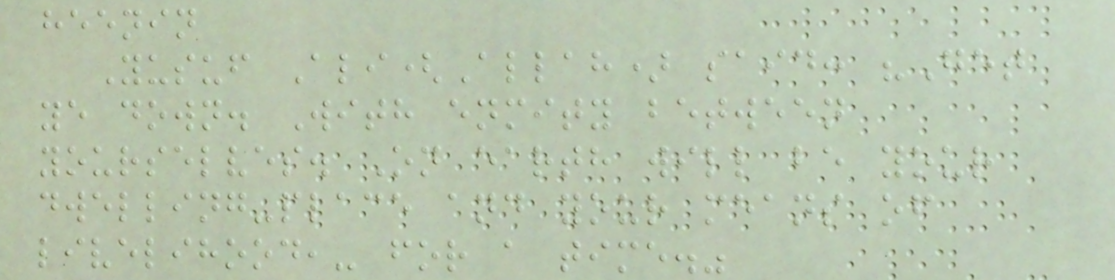heenin
Yusuf Ali(Allah) said: "Get
ye down. With enmity between
yourselves. On earth will be your
dwelling-place and your means of
livelihood,- for a time."
